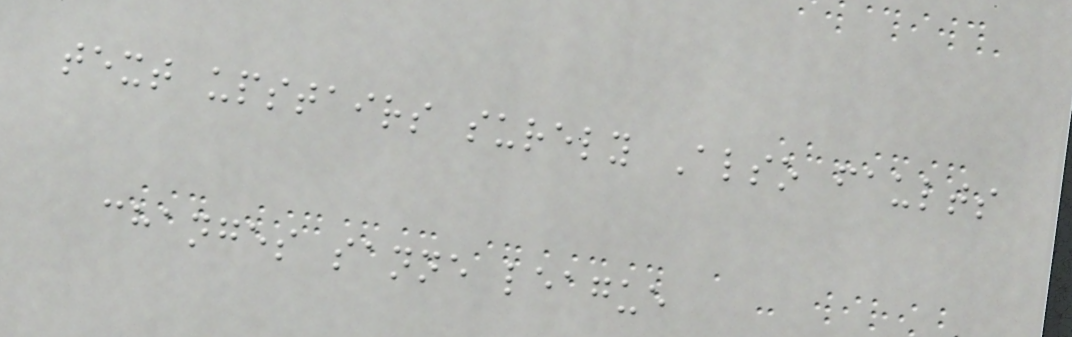text upstairs surely Also faults
changes sanne league
